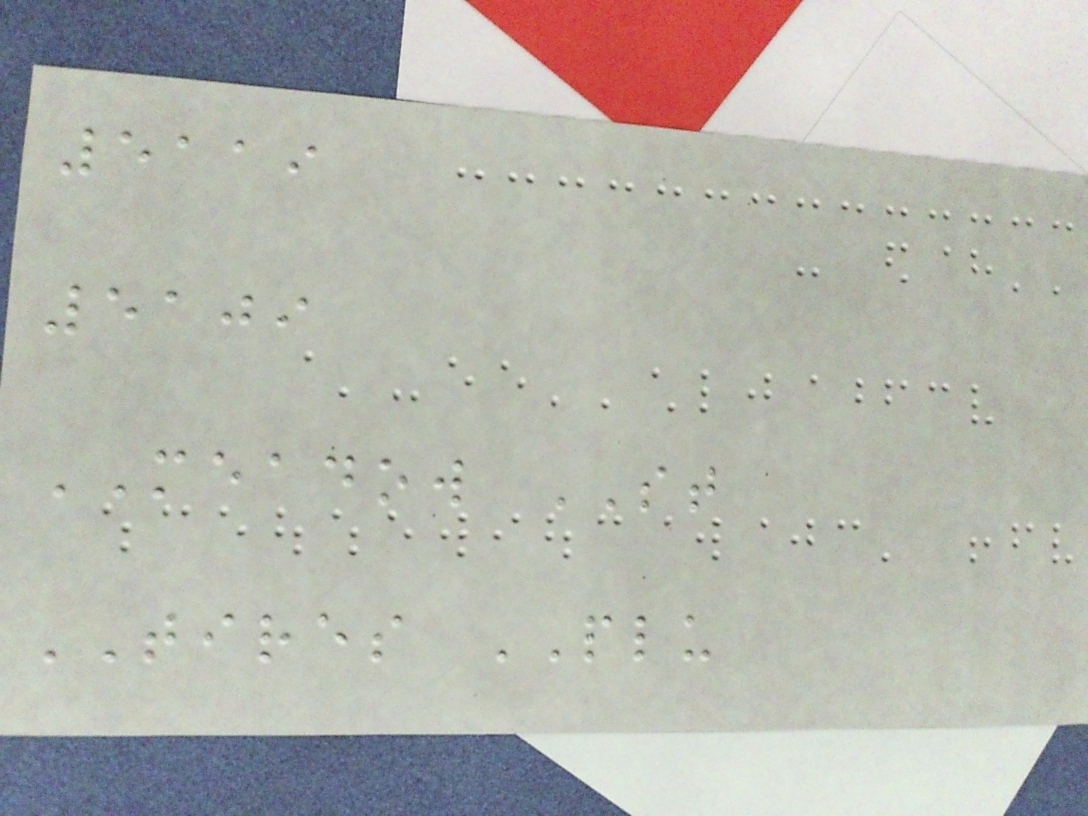5119
5109
MEADOW ST
TIRES PLU
